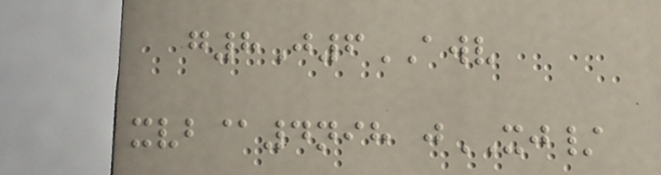g8J6AWV
xvb@4nih jXJ/
